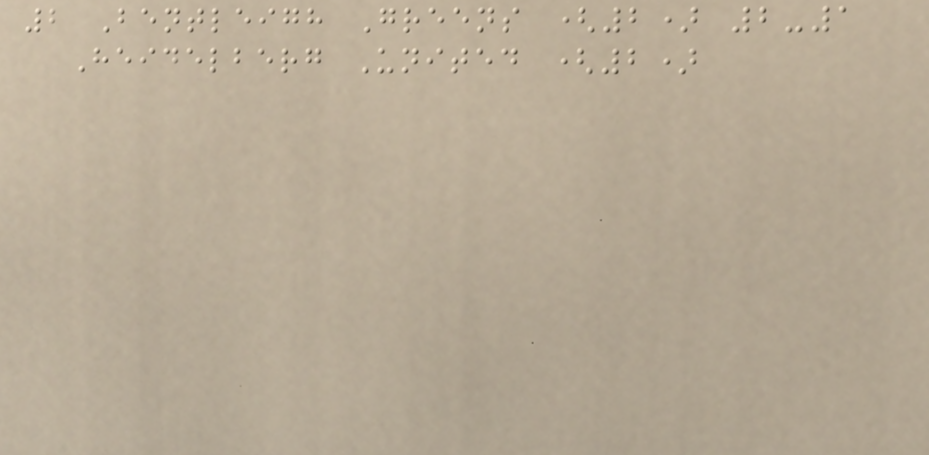2 Bentleigh Greens (2) 2-1
Heidelberg United (2)
